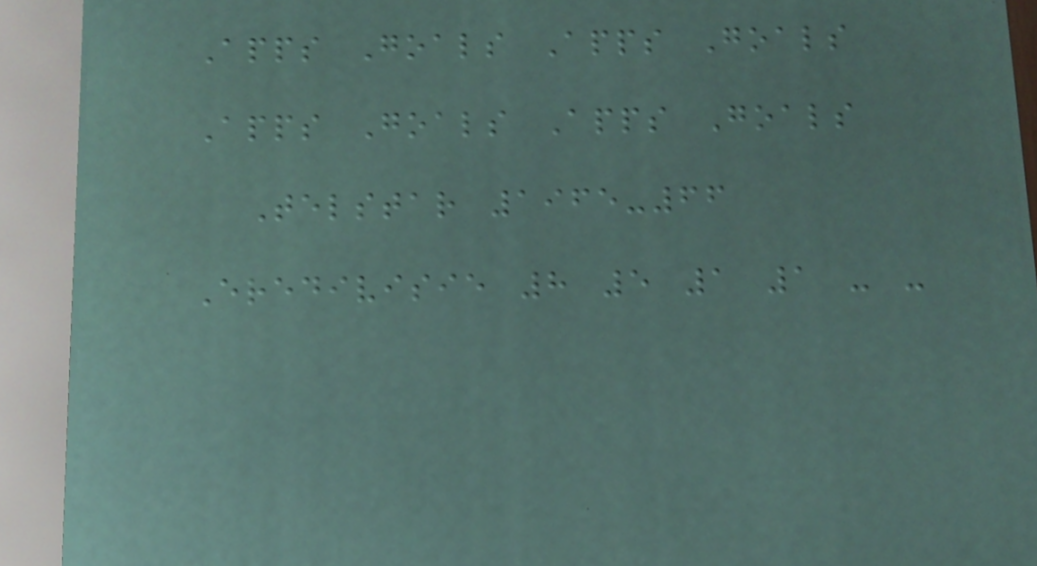Apps Goals Apps Goals
Apps Goals Apps Goals
Telstar 1965-66
Eredivisie 8 5 1 1 - -
